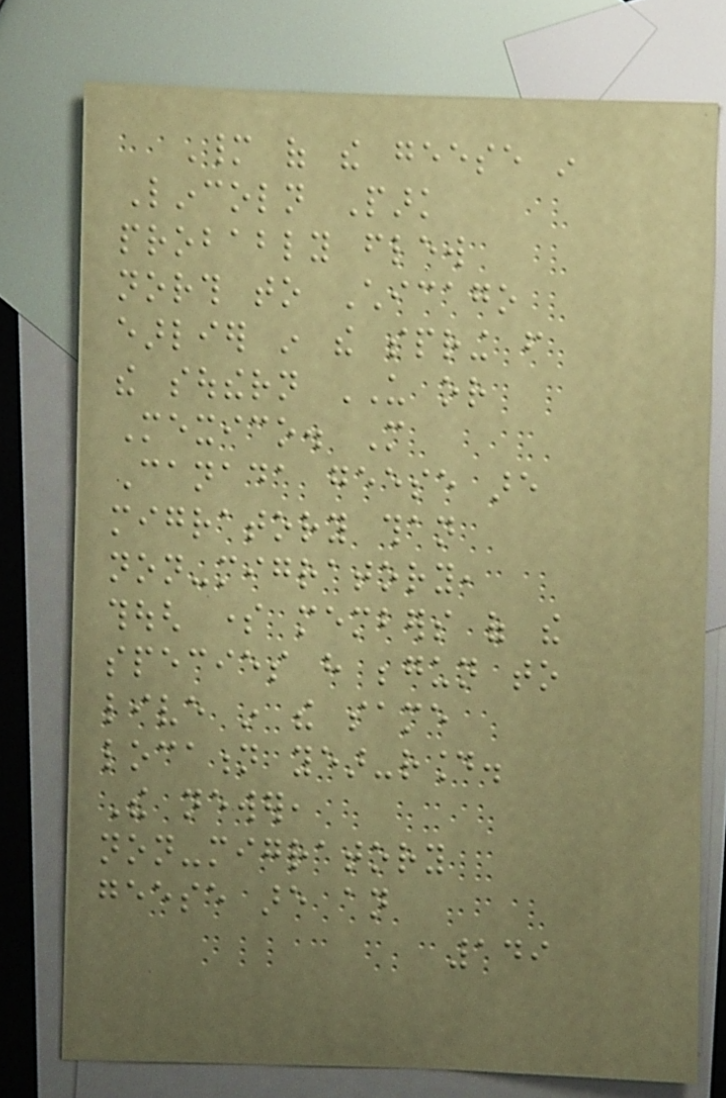Many of the geese in
Lincoln Park
probably flew
north to Chicago
earlier in the spring from
the southern US or
Mexico. More
Canada geese are
migratory than
non-migratory,
though some members of the
species have begun to
live in the same
location year-round.
The newer,
non-migratory
geese are an
149
